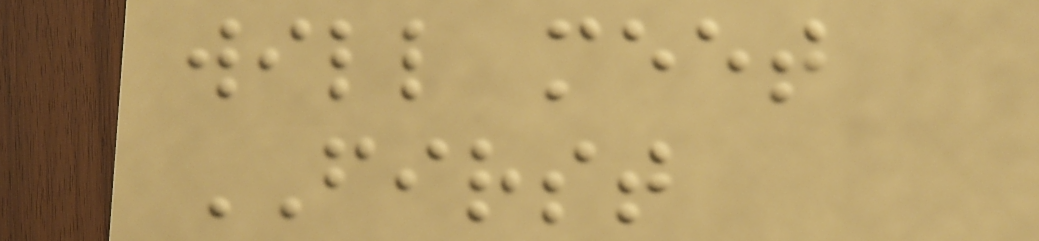will meet
FIRST
